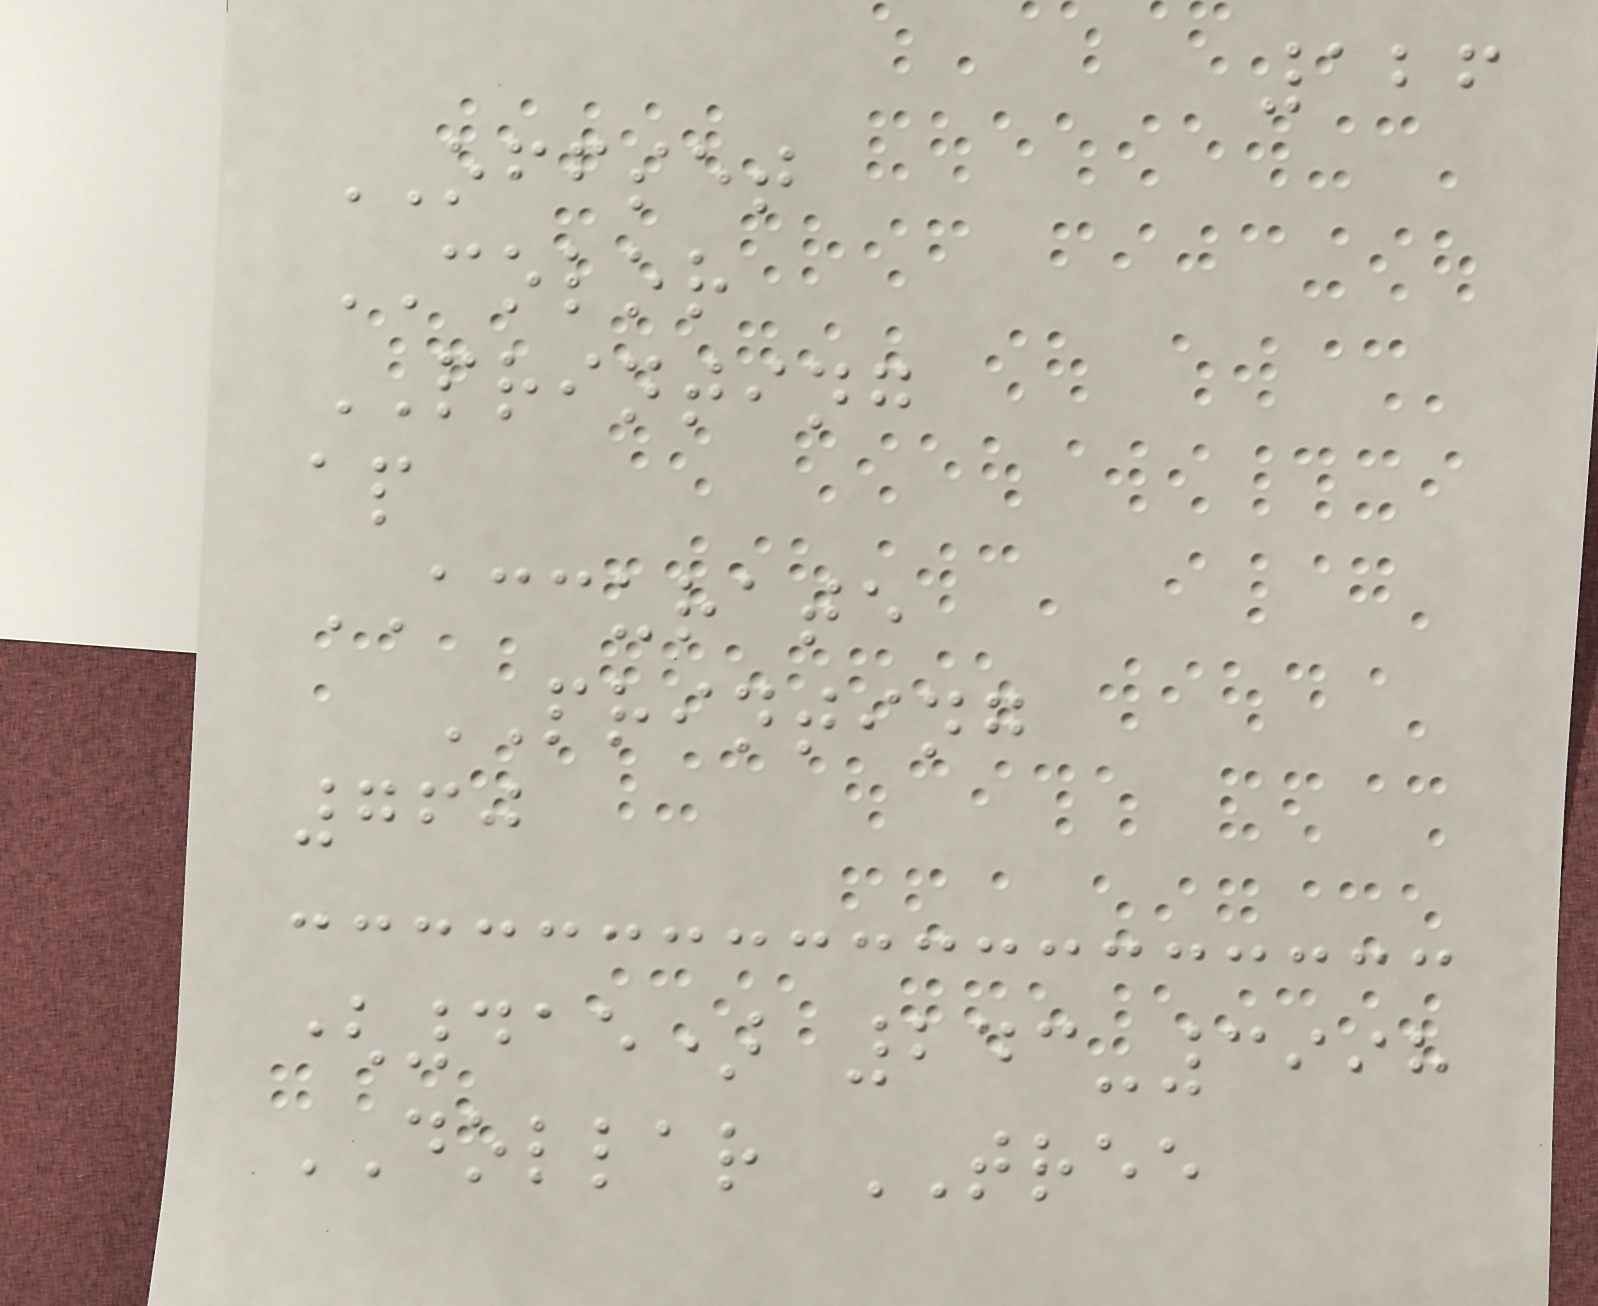126
OFFSET
COLOR
PRINTING
ap
ACCURATE
PRINTING
760
(415) 243-3998
DOLLAR TREE
